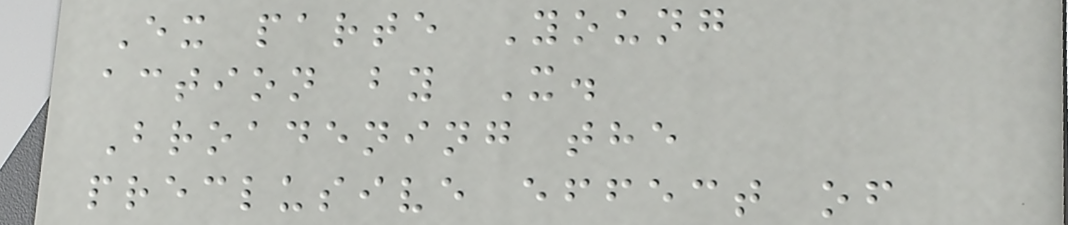Ex parte Young
action by X.
Broadening the
preclusive effect of
